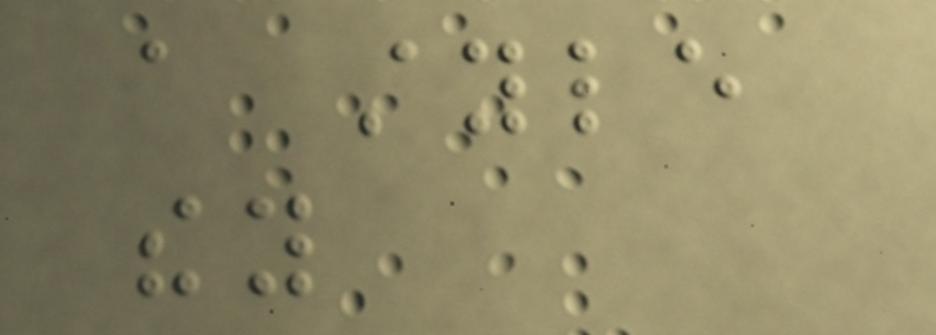a style
they
